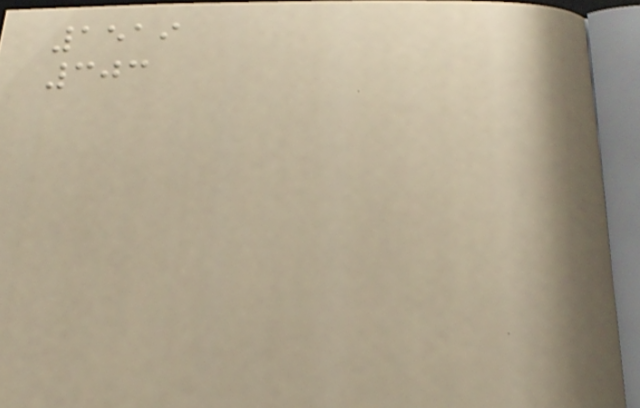1519
303
